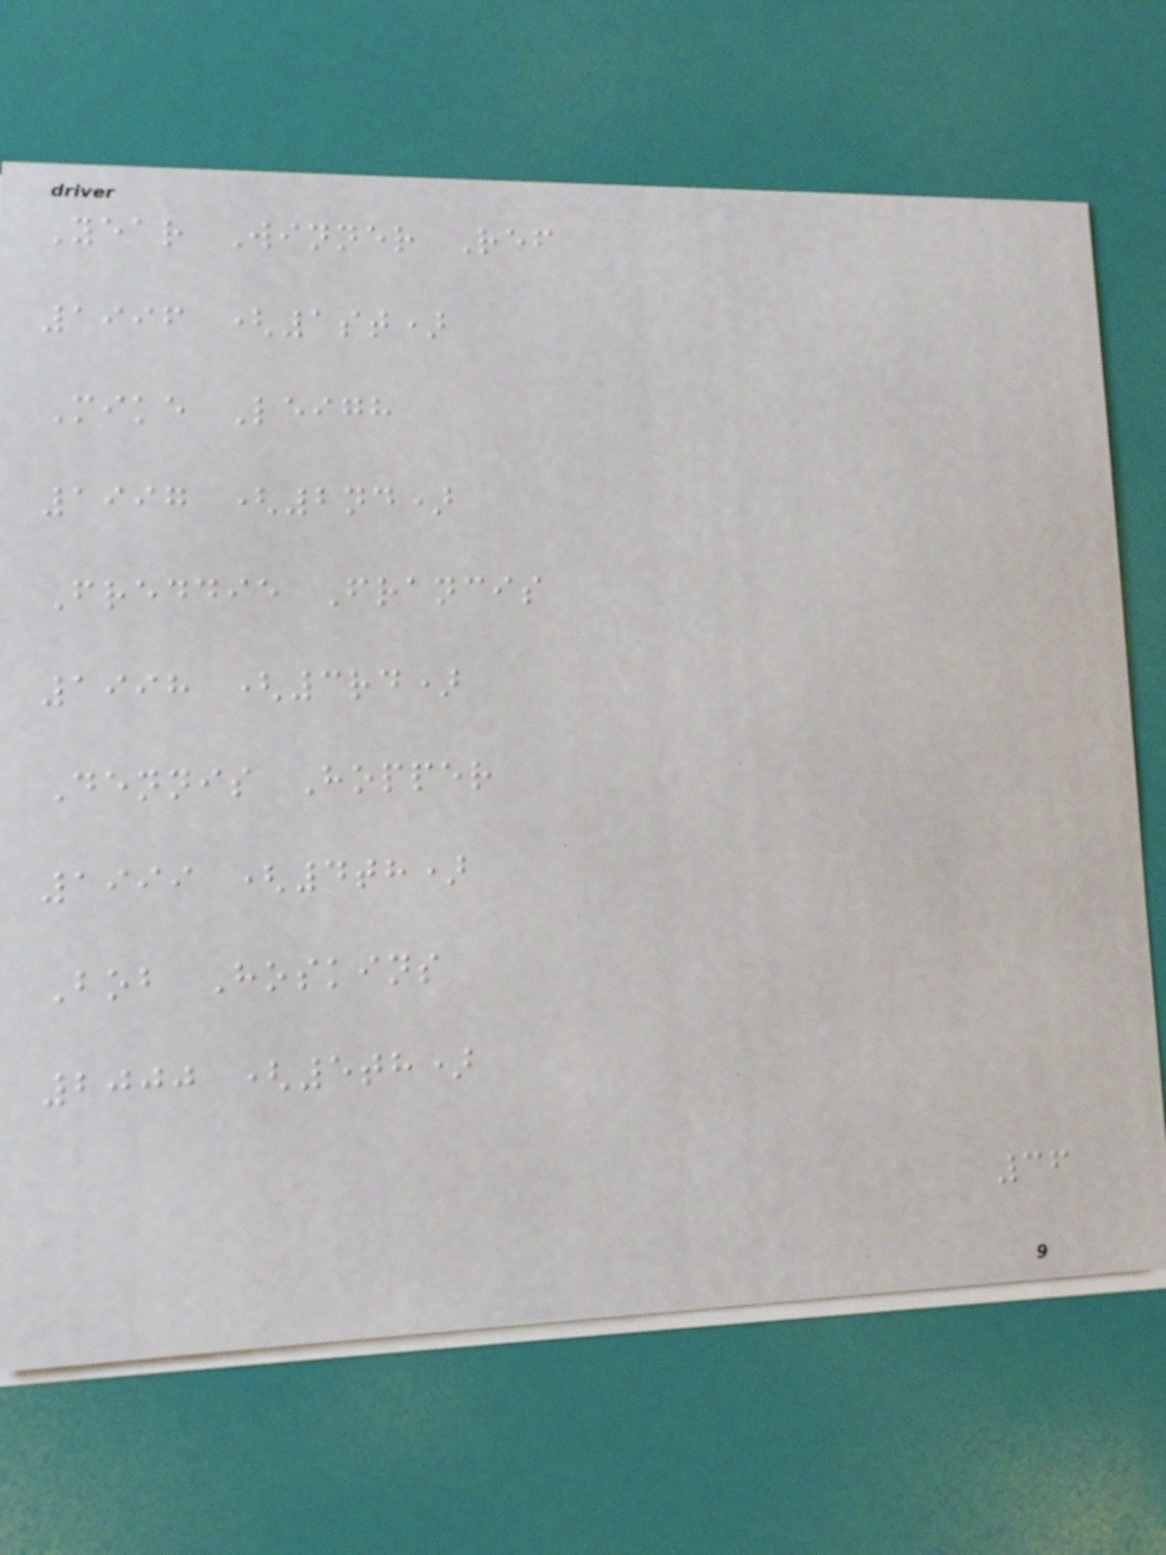Year Winner Ref
1996 (1st)
Mike Leigh
1997 (2nd)
Freddie Francis
1998 (3rd)
Dennis Hopper
1999 (4th)
Bob Hoskins
2000 (5th)
36
